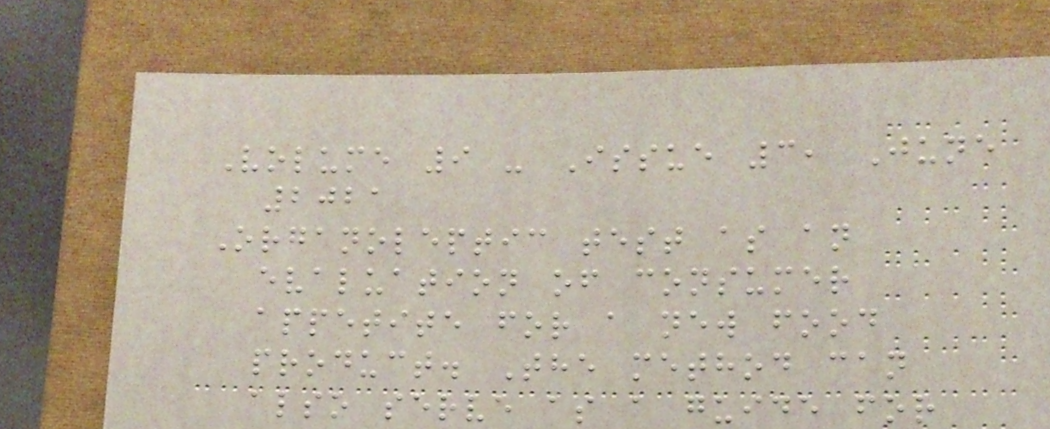Volume 9 - Issue 3, June
2021
Organoleptic test as an
evaluation of consumer
appetite for a new food
product. The method can
also serve as a guide for
